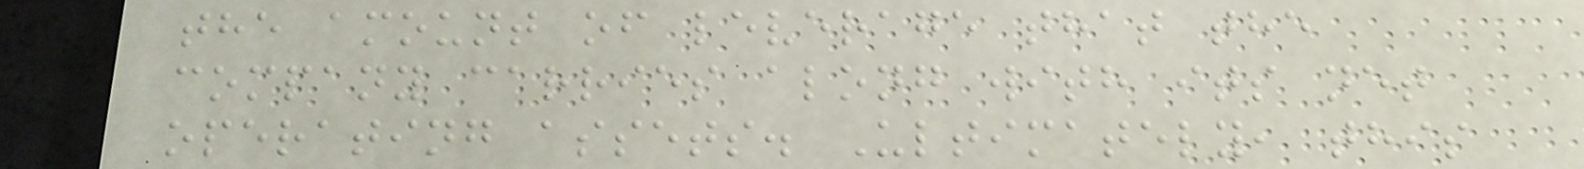the amount of leverage that the
company carries along with its net
operating assets. Ultimately, this
